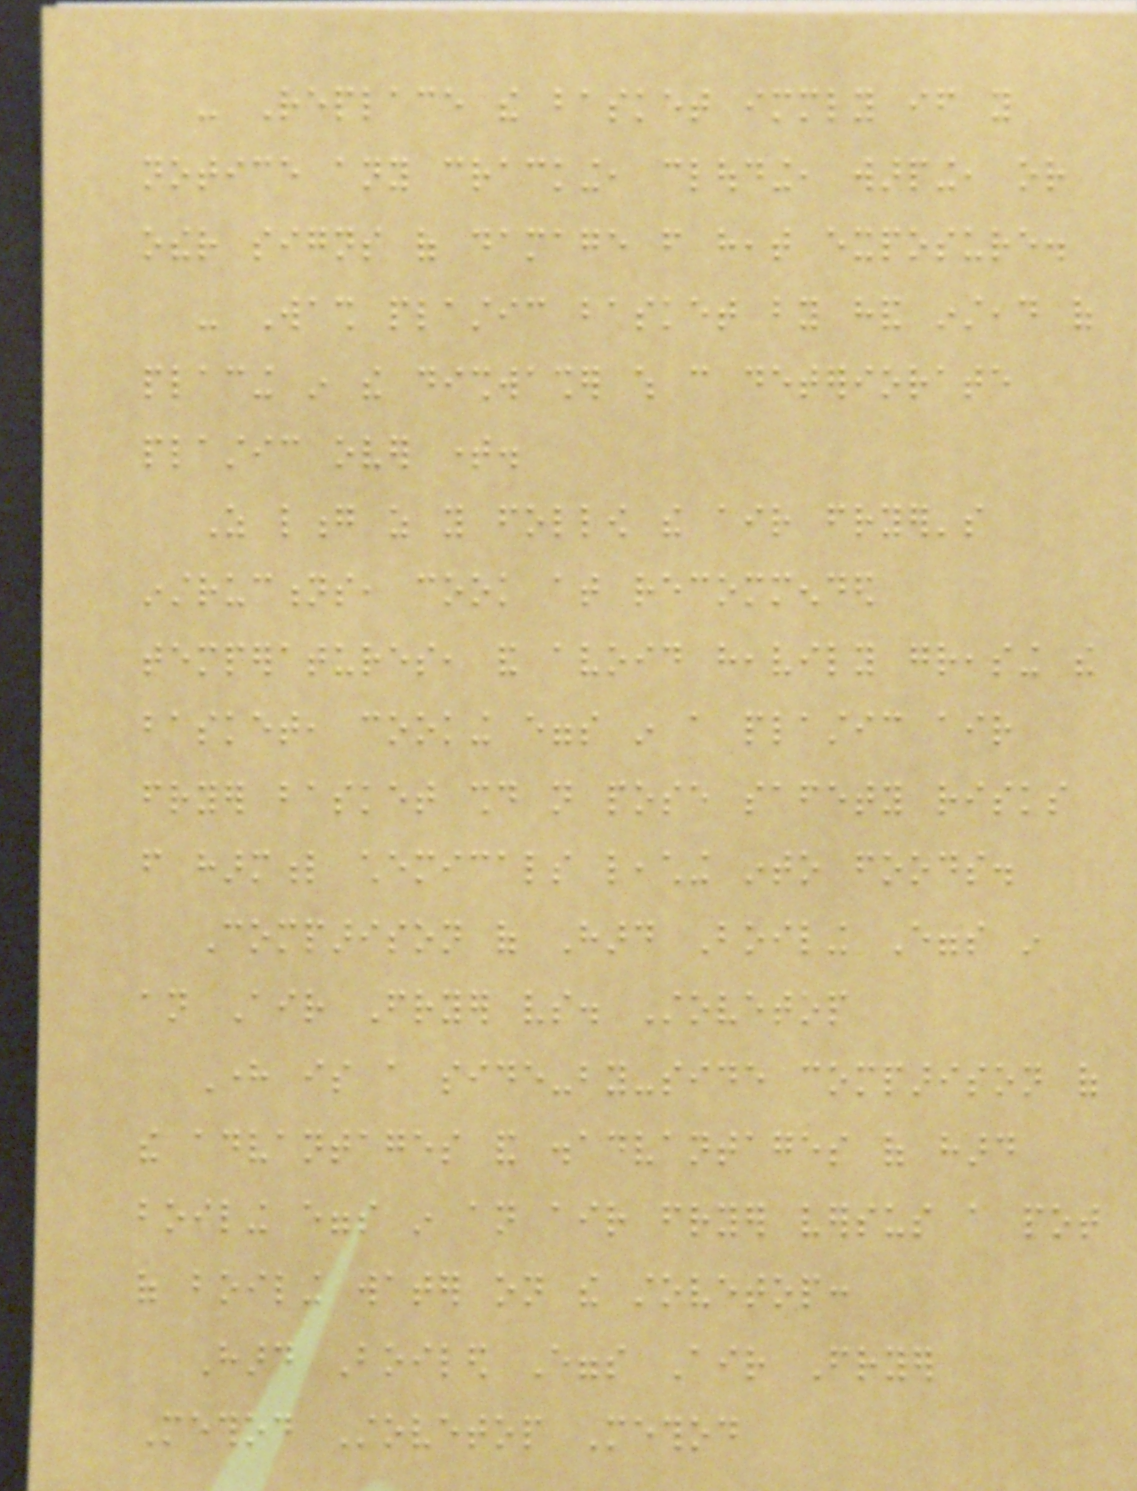- Replace the basket immediately if you
notice any cracking, clouding, warping, or
other signs of damage from heat exposure.
- Wash plastic basket by hand instead of
placing in the dishwasher which can deteriorate
plastic over time.
As long as you follow the air fryer's
instructions, cook at recommended
temperatures, and avoid heavily greasing the
basket, cooking eggs in a plastic air
fryer basket should not pose safety risks
from harmful chemicals leaching into foods.
Comparison of Hard Boiling Eggs in
an Air Fryer vs. Stovetop
Here is a side-by-side comparison of
the advantages and disadvantages of hard
boiling eggs in an air fryer versus a pot
of boiling water on the stovetop:
Hard Boiled Eggs Air Fryer
Method Stovetop Method
